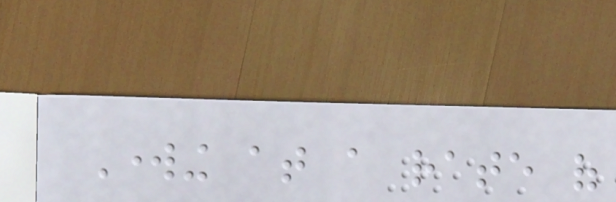Working at a rate of
